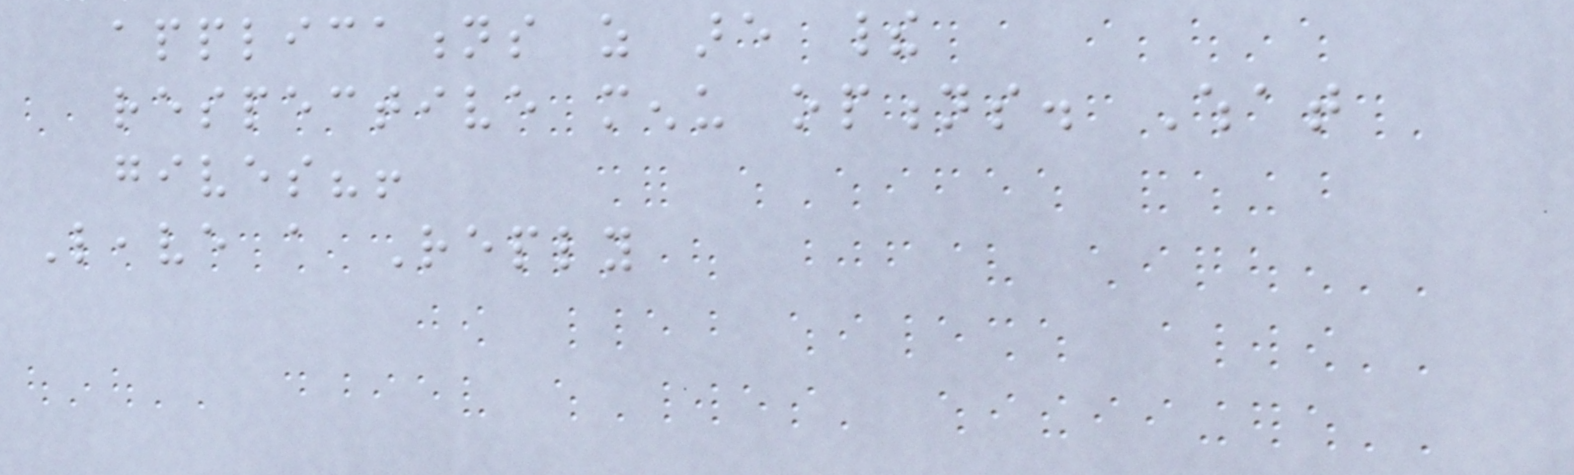applications as are their
respective menu options. What
gives?!
Leave a Reply
